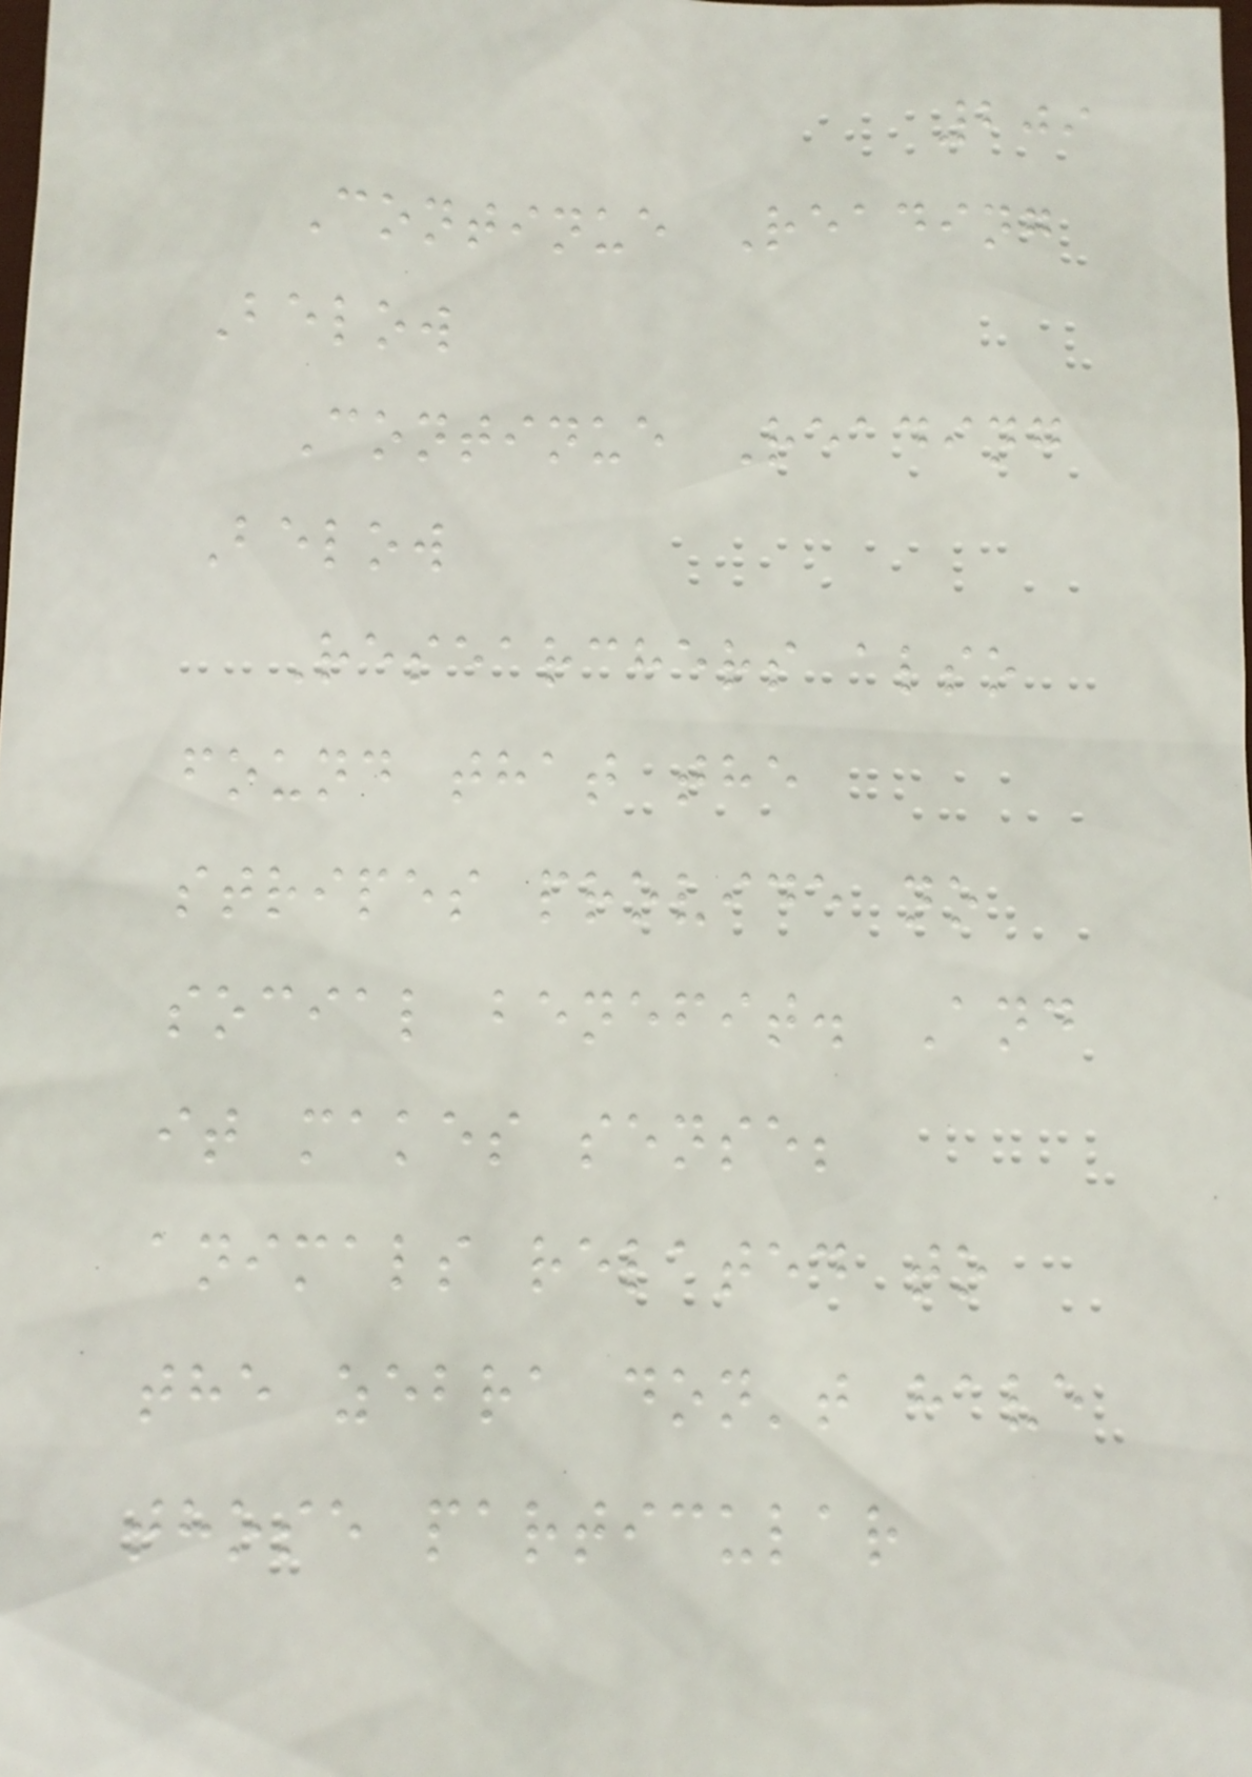209
Continue Reading
Below
Continue Reading
Below
Researchers also
found that the
stripes provide no
social benefit. And
it makes sense;
animals related to
the zebra don't have
those particular
